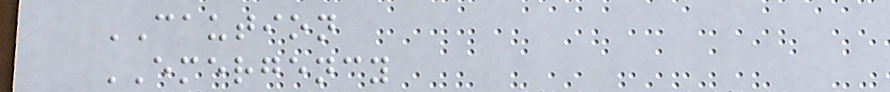CAUTION
EMERGENCY
